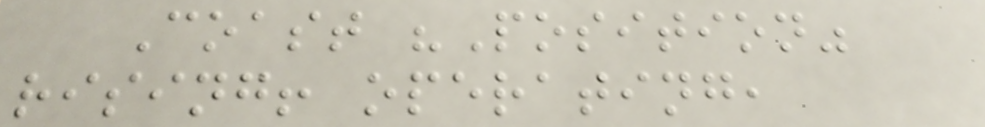Coast "Position"
rising! operating,
